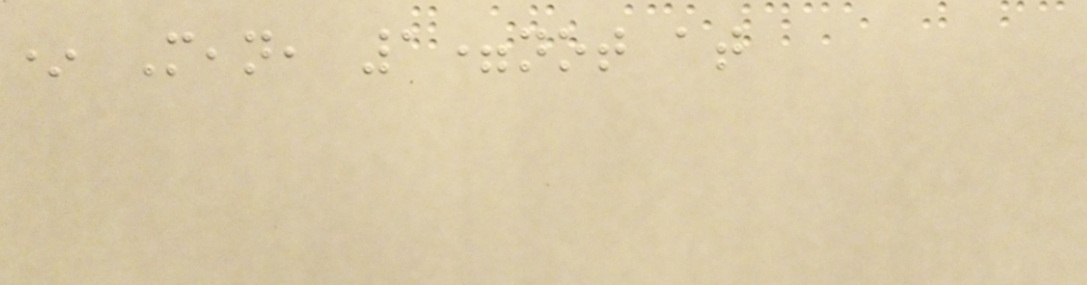* Mean, 1=not at
